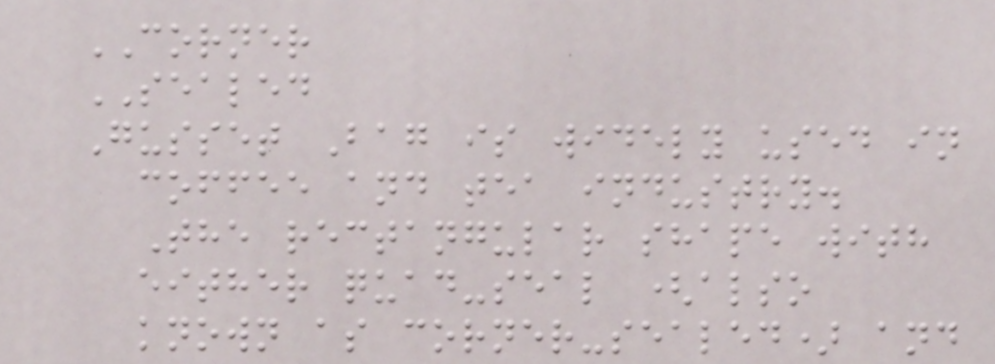CORNER
SEALED
Gusset Bag is widely used in
coffee and tea industry.
The rectangular shape with
either quad-seal (also
known as corner-sealed) and
